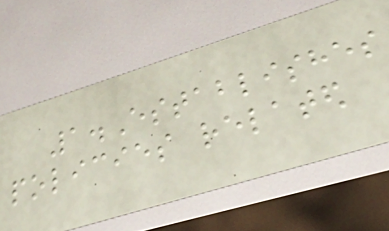1.Establishes
policies related
